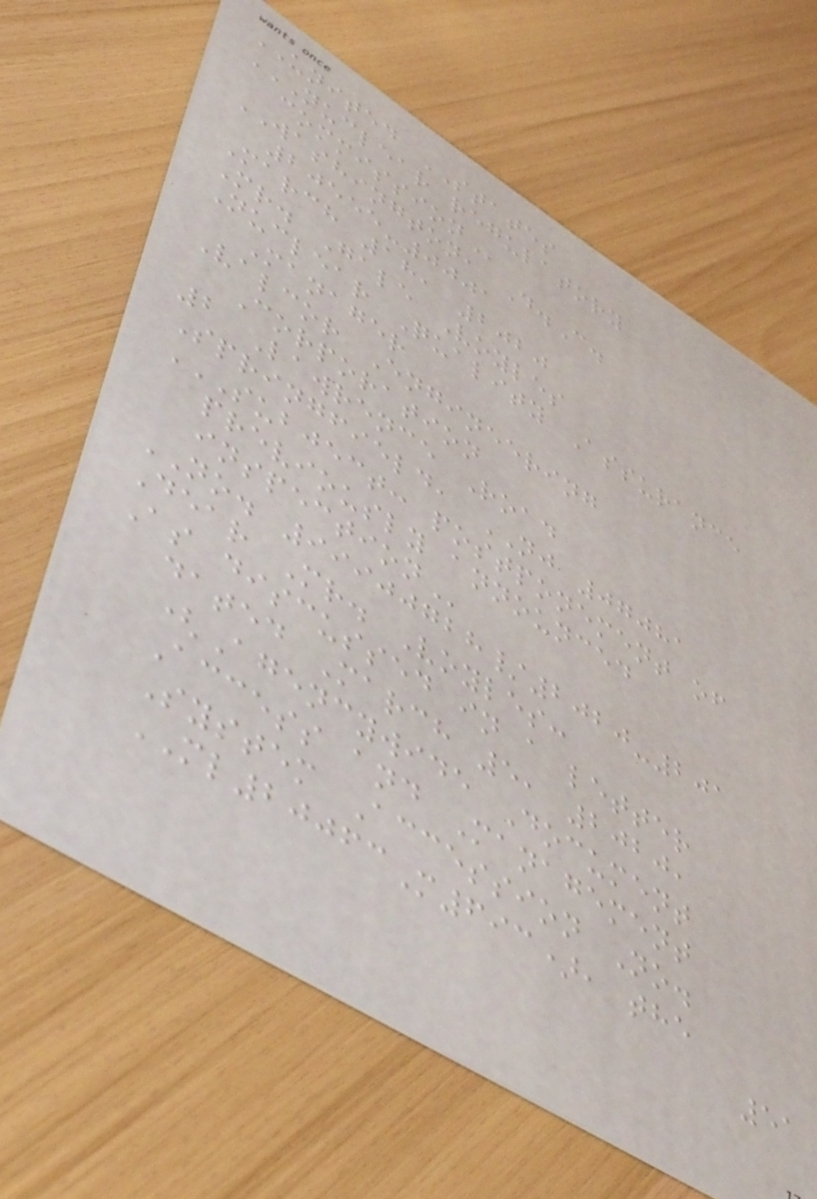UNITED STATES
NUCLEAR REGULATORY
COMMISSION
WASHINGTON, D.C.
20555-0001
March 18, 2020
Mr. Gale Voyles
Nuclear Quality Assurance
Manager
Valcor Engineering
Corporation
2 Lawrence Road
Springfield, NJ 07081
SUBJECT: POSTPONEMENT OF
PREVIOUSLY ANNOUNCED
INSPECTION
NO. 99900728/2020-201
Dear Mr. Voyles:
As discussed in a letter
dated March 5, 2020,
(Agencywide Document
Access and Management
System Accession No.
ML20063M693), the
51
